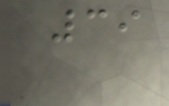39
